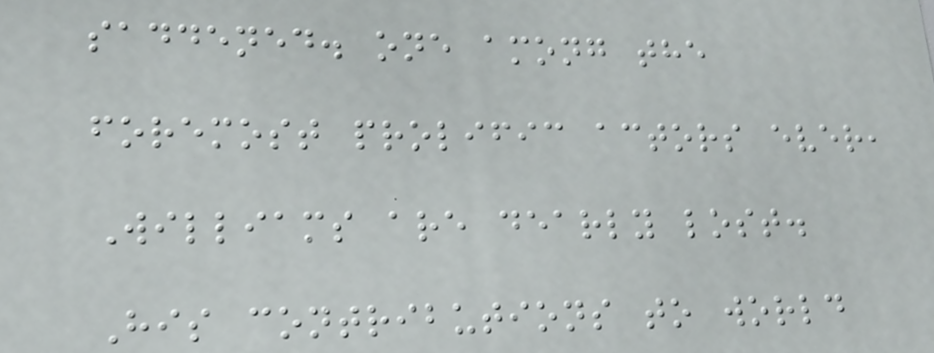saddened. one among the
foremost prolific actors ever,
Williams are dearly lost.
His contributions to world
